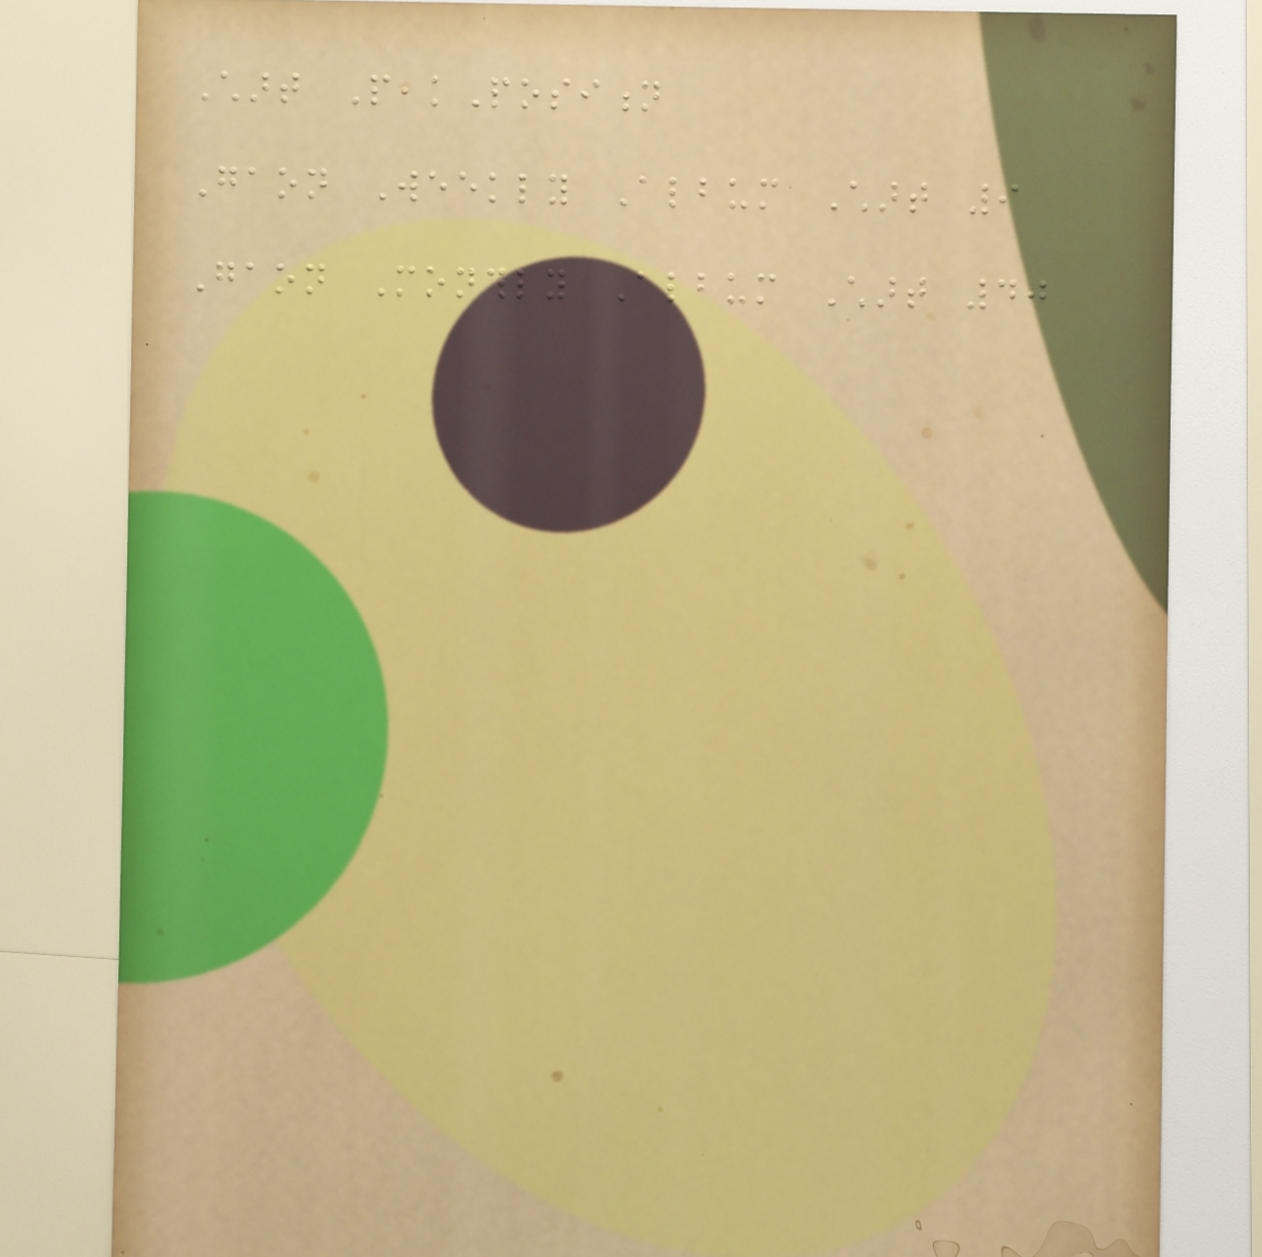Chart PeakPosition
Gaon Weekly Album Chart 9
Gaon Monthly Album Chart 40
